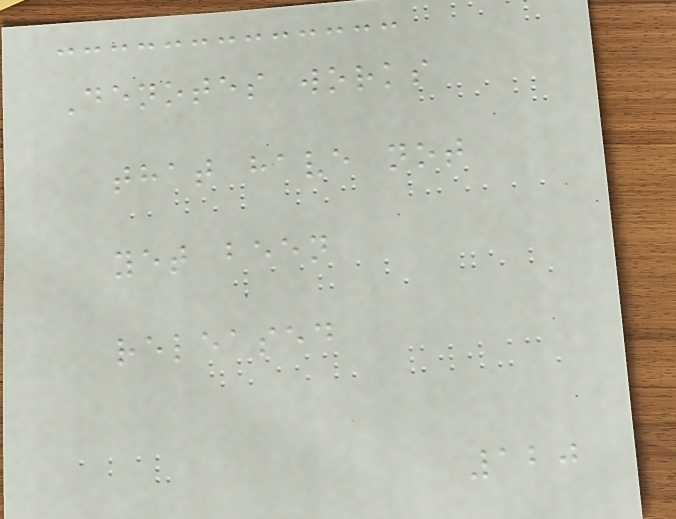Denotes works
that have not
yet been
released
120
